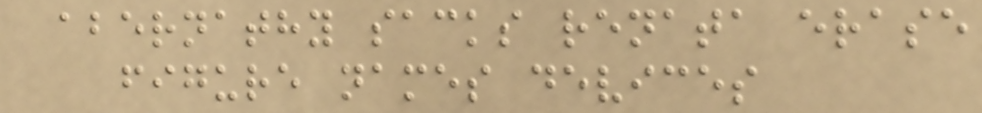abernathy sacks renata erase
figure names devices
